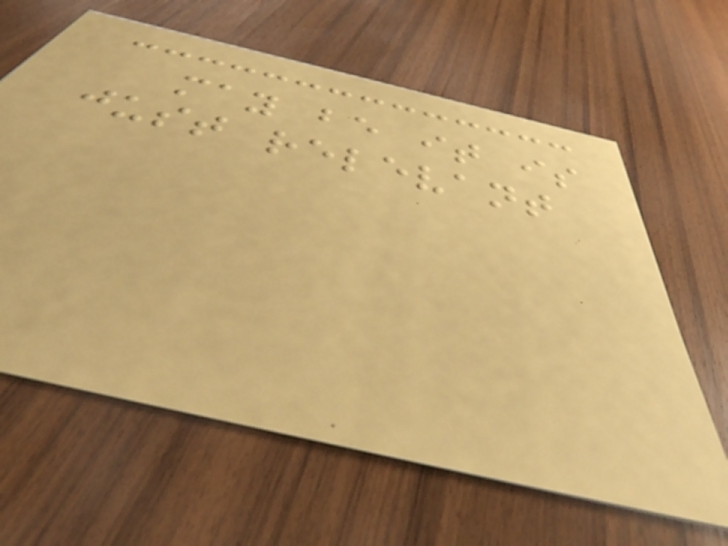may be it is
just relevant
